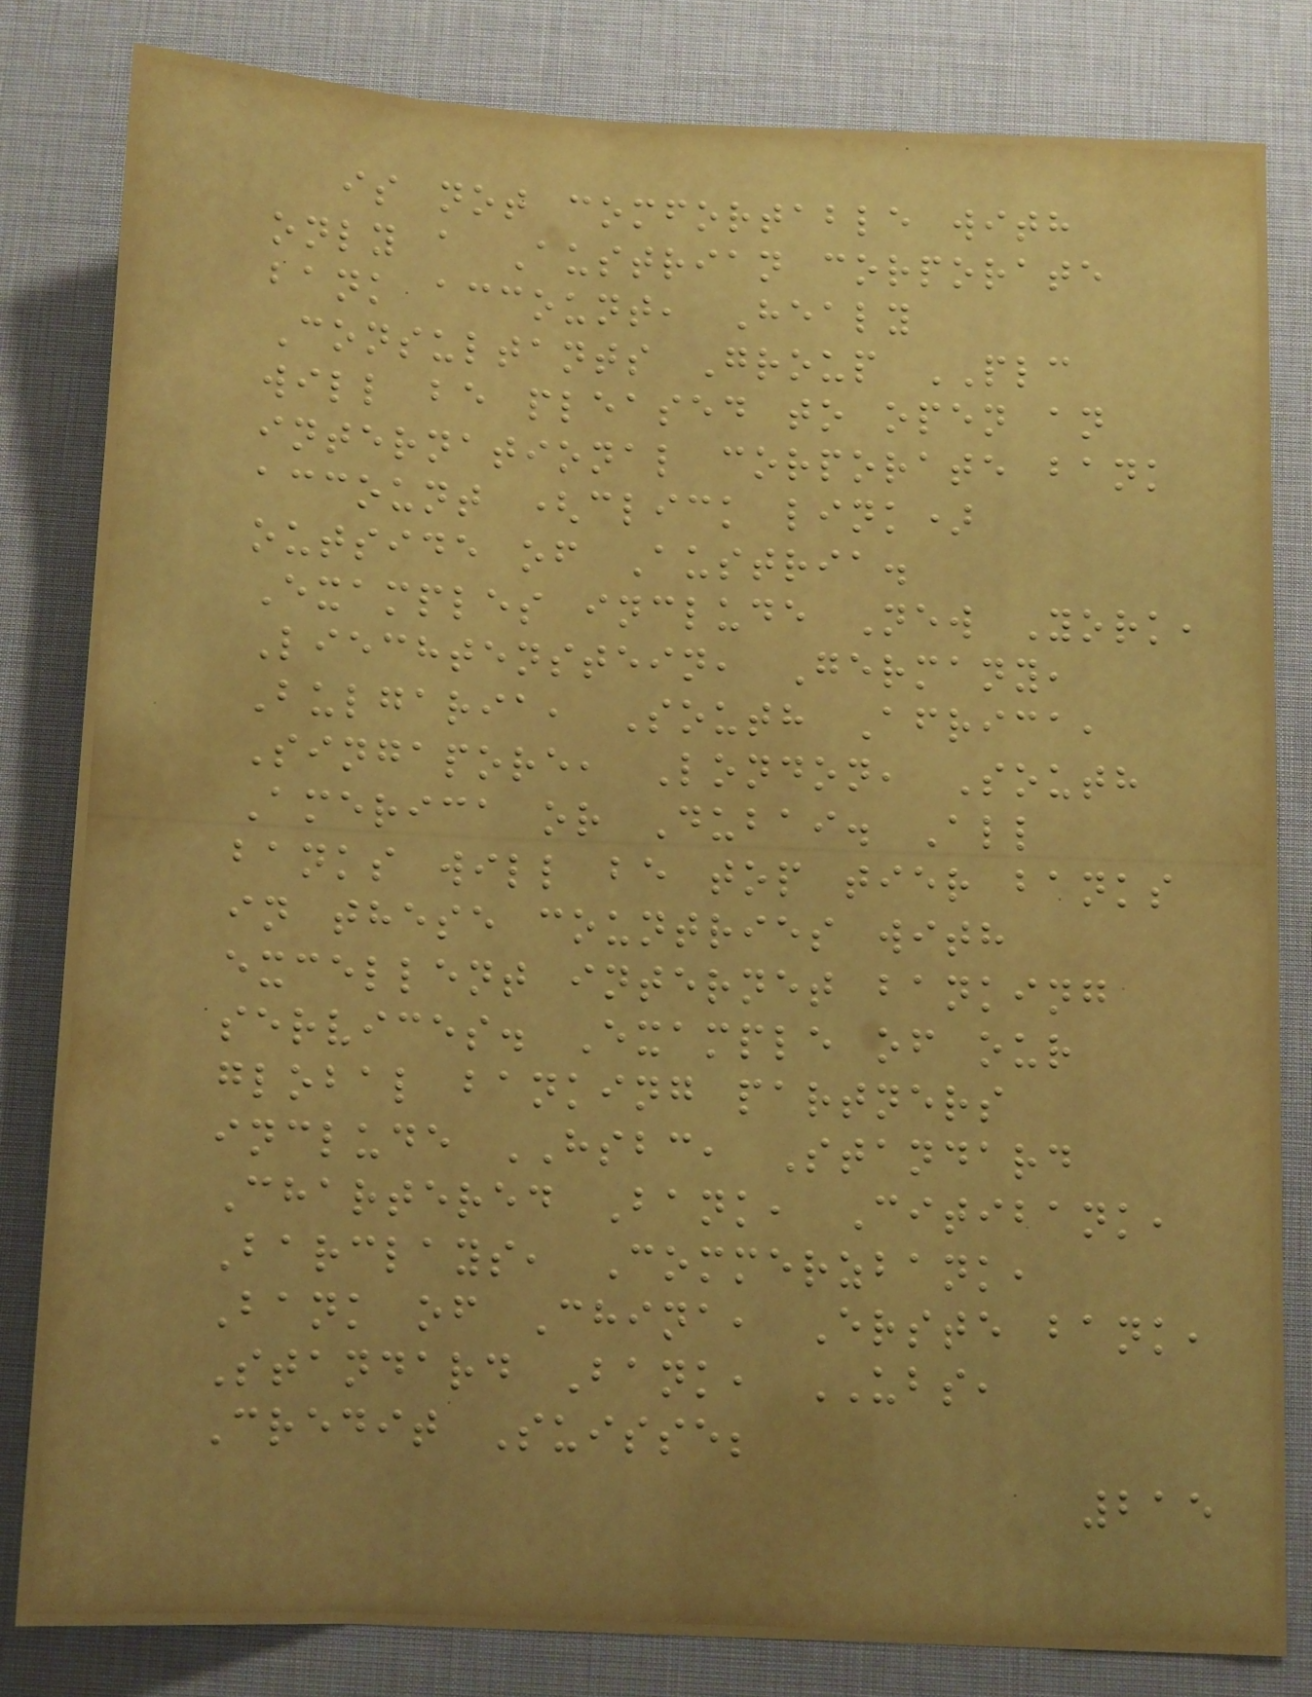is not comfortable with
only a Austrian corporate
bank account, Healy
Consultants Group PLC
will be pleased to open an
international corporate bank
account (click link)
outside of Austria.
Examples include New York,
Liechtenstein, Germany,
Bulgaria, South Africa,
Singapore, London, South
America or Dubai. All
banks will be top tier banks
in these countries with
excellent internet banking
services. Example of our
global banking partners
include HSBC, Standard
Chartered Bank, Citibank,
Barclays, Commerzbank,
Bank of China, Erste bank,
Standard Bank, UBS,
Credit Suisse;
215
